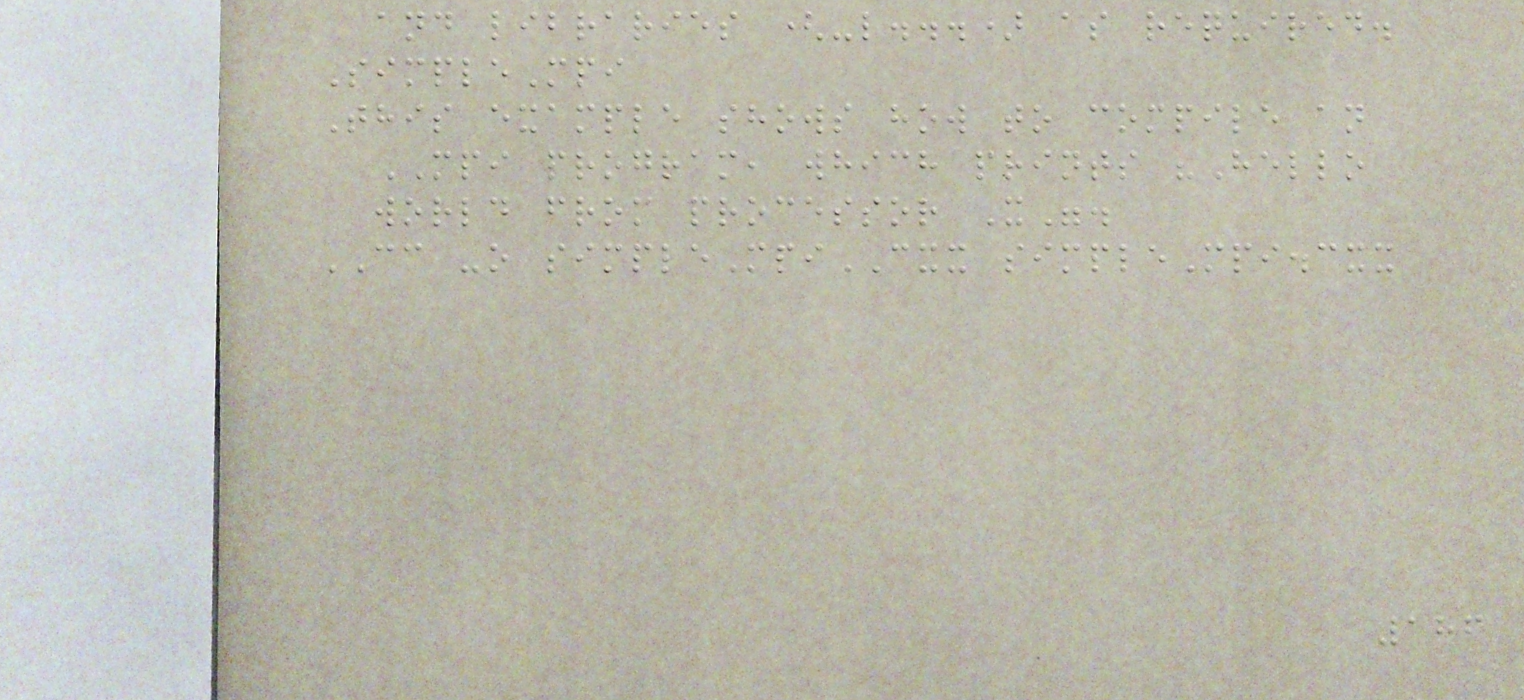and libraries (-l...) as required.
SimpleMpi
This example shows how to compile an
MPI program, which prints "Hello
world from processor X".
CC -o simpleMpiCXX simpleMpi.cxx
186
